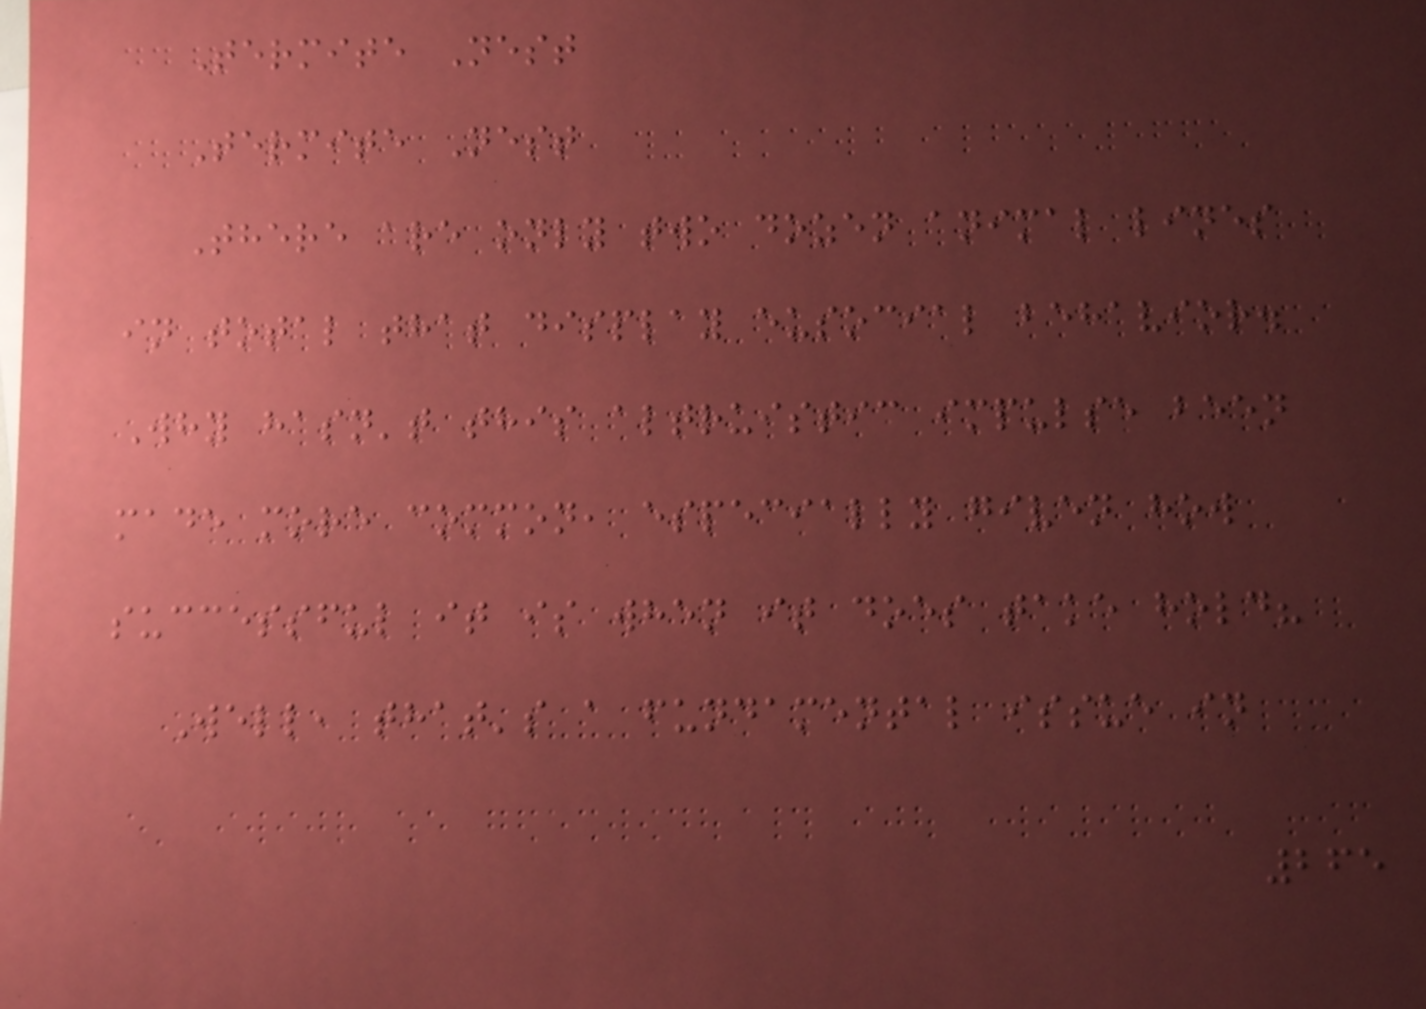Termite Nest
Termite Nest
There are only two dozen animal lines
in total that display eusocial behavior.
Why hasn't this altruistic impulse been
made more common, especially given how
successful it is when it does take hold?
Well, that's a fundamental issue in
265
